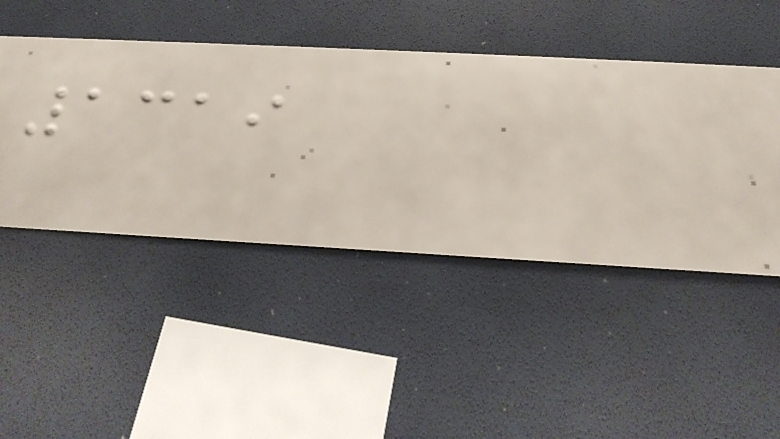1319
